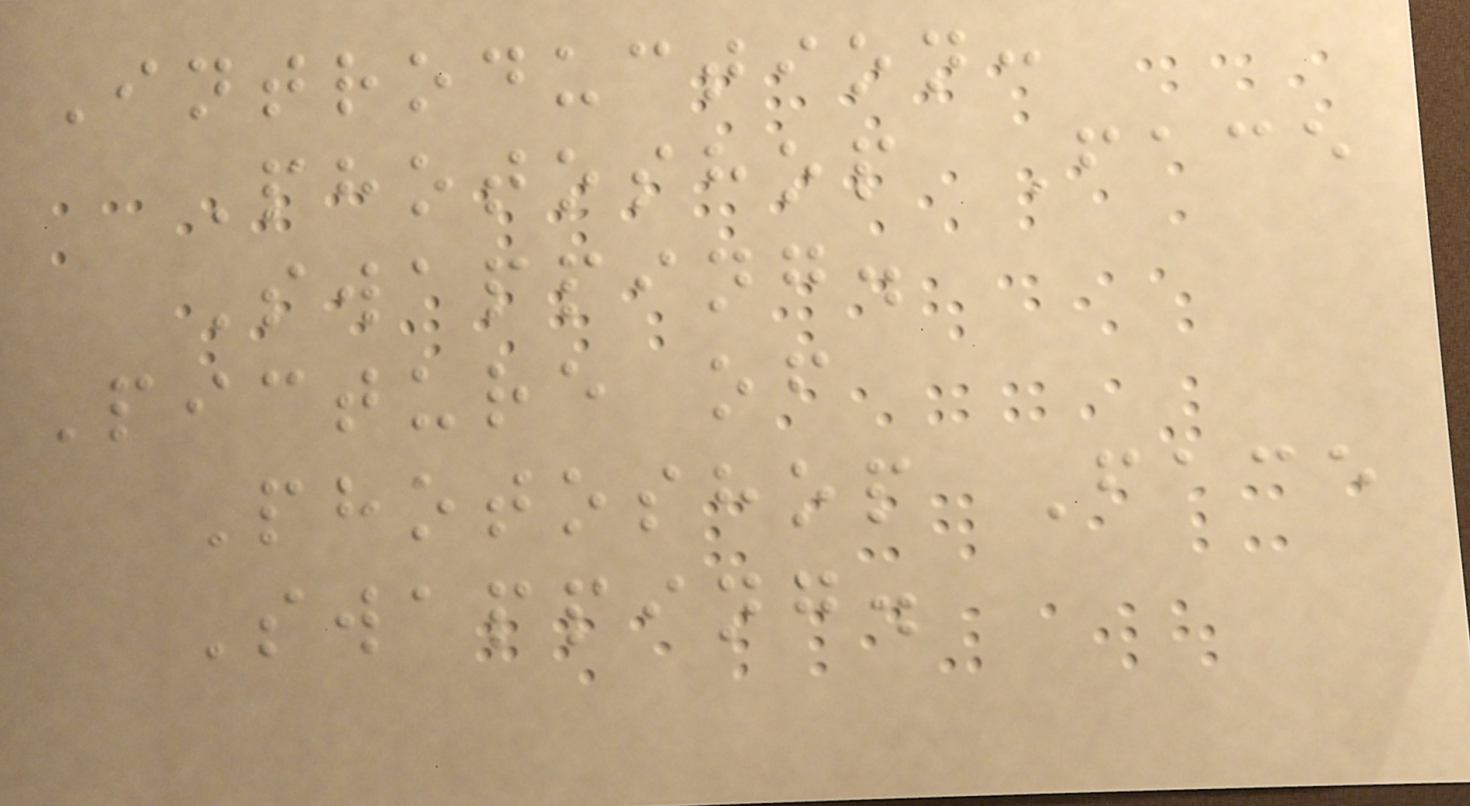Introduction:
Photoshop Face
Swapping.
Picture of
Photoshop Face
Swapping.
